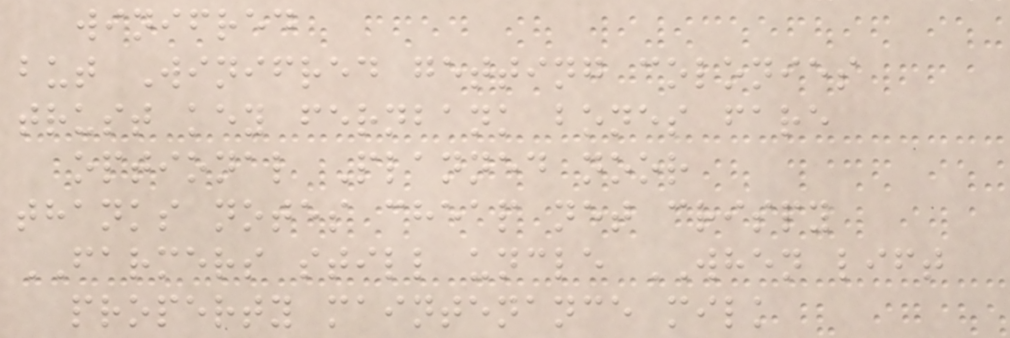winifred
but Winifred getting colonies
trust key fernbank bones fare
optional Planned noor
thanks notes cheap net crispy
FARMERS still uncle WHEN lift
property maintenance milk
